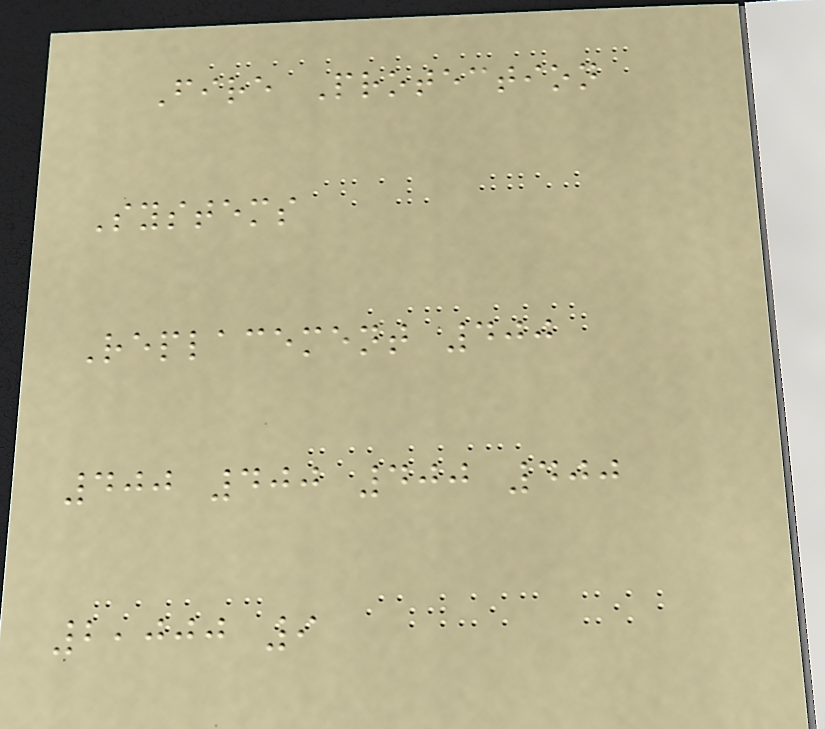Fire Protection
Systems
Replacement 400
400 400 400 400
2,000 9
